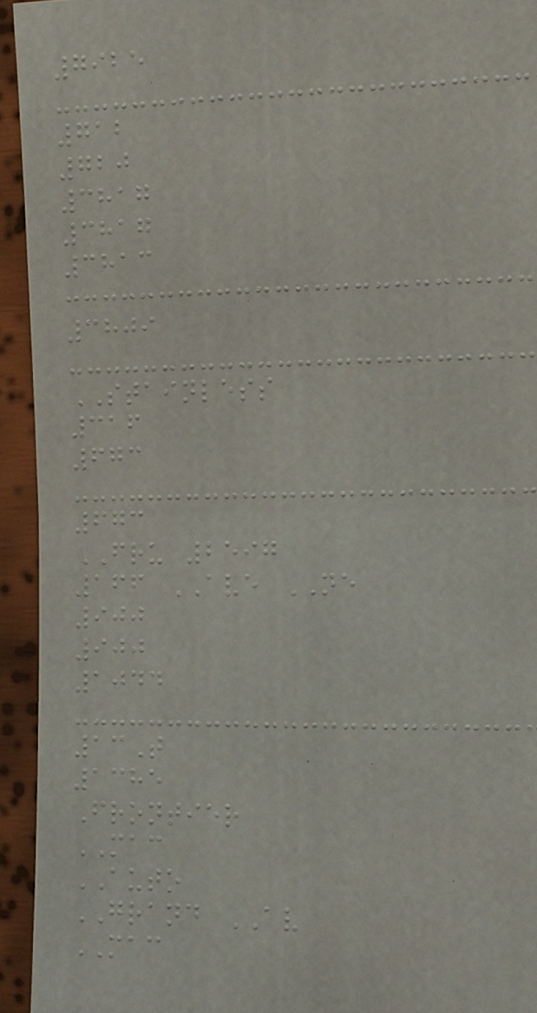7925
712
720
3817
3817
3813
3809
STAINLESS
316
673
673
FRU 2597
166 AVE NE
900
900
1044
13T
1385
Frontier
MAC
AUTO
GRAND AV
MAC
